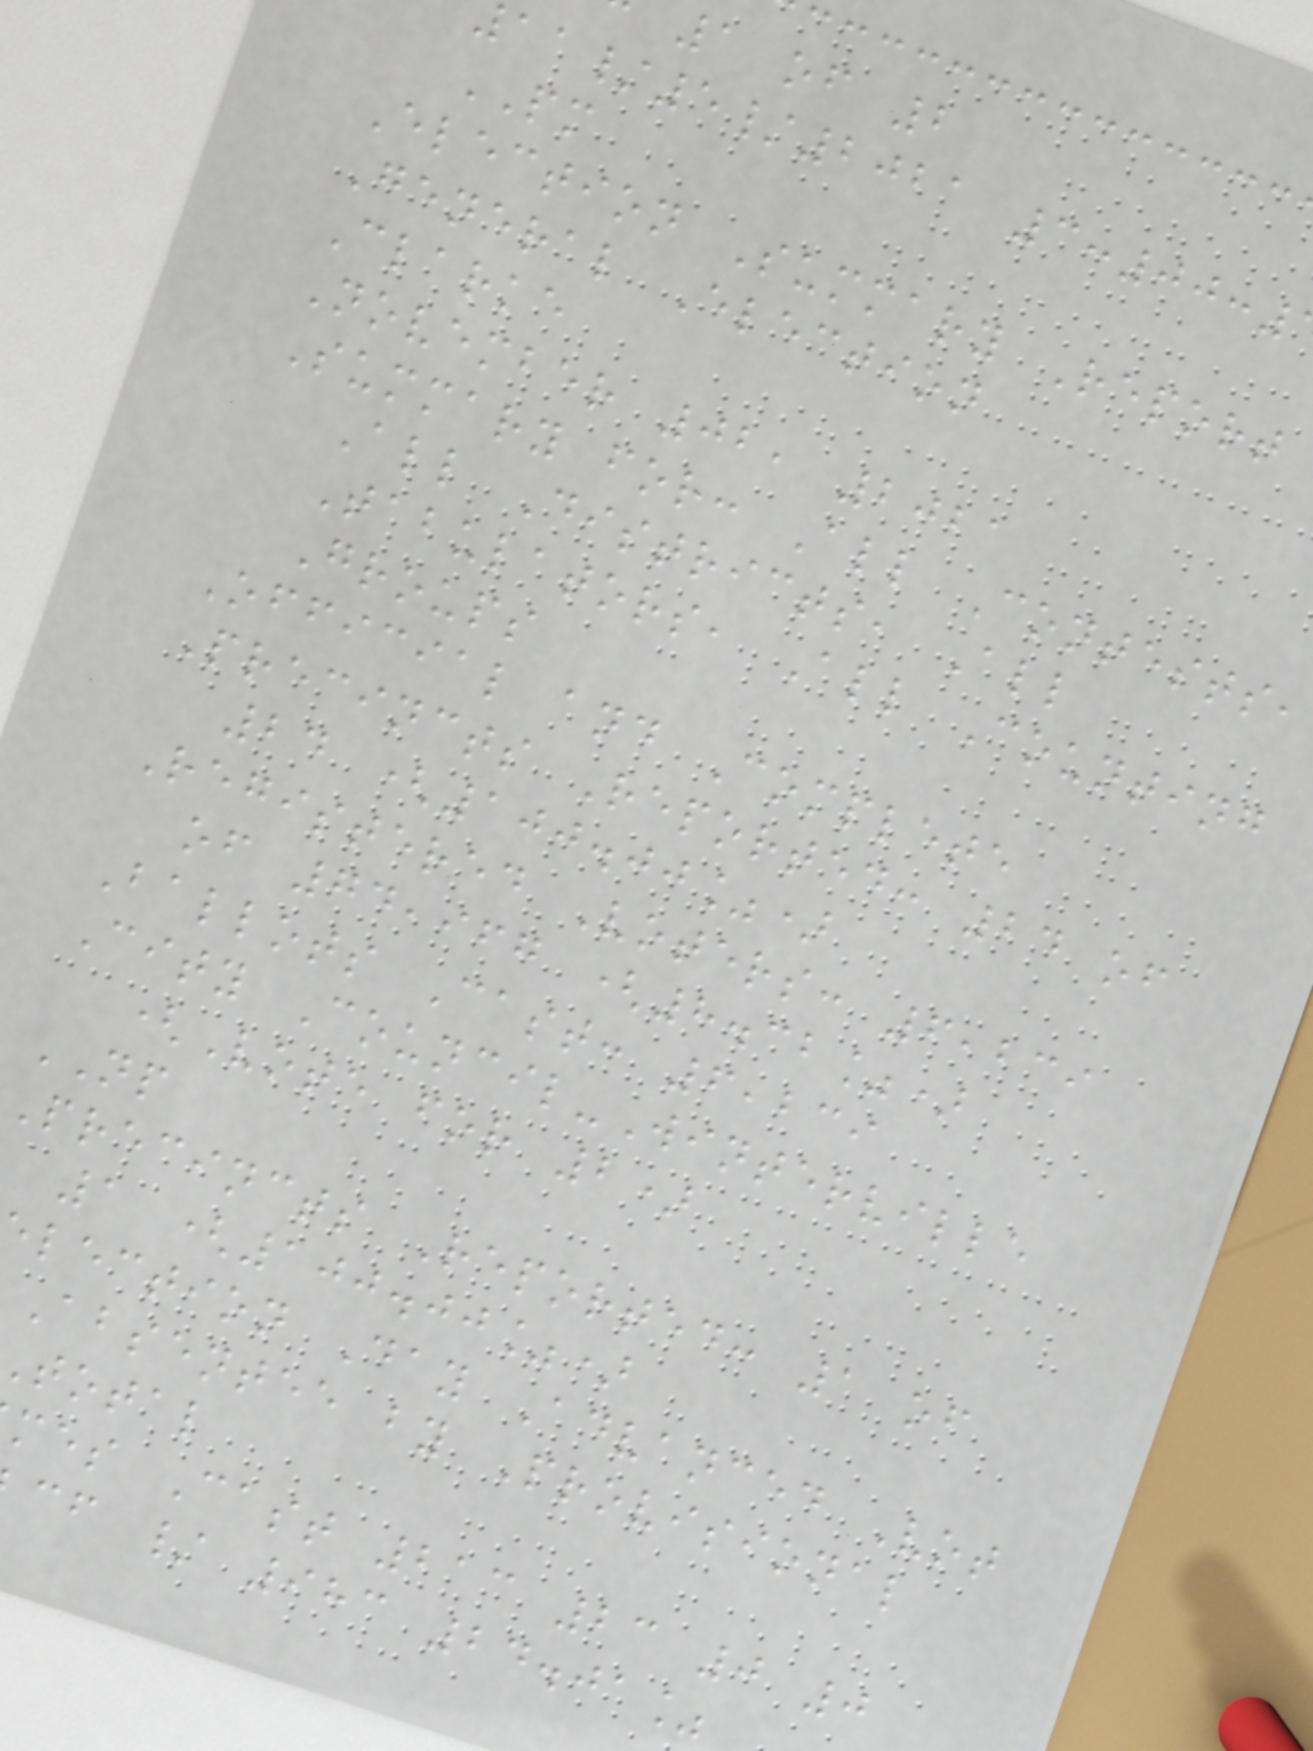1 of 2
/5/2021 3:00:
PM
Election Summary Report
General Election
Clarke
November 02, 2021
Summary for: All Contests,
All Districts, All
Tabulators, All Counting
Groups
Official and Complete
Precincts Reported: 24 of
24 (100.00%)
Registered Voters: 6,239
of 74,967 (8.32%)
Ballots Cast: 6,239
City Council-Winterville
(Vote for 2)
NP
Precincts Reported: 1 of
1 (100.00%)
lection Day Advanced Vot
Absentee by Provisional
total
mes Cast 213 23 0 0
cf / 983 24.01%
